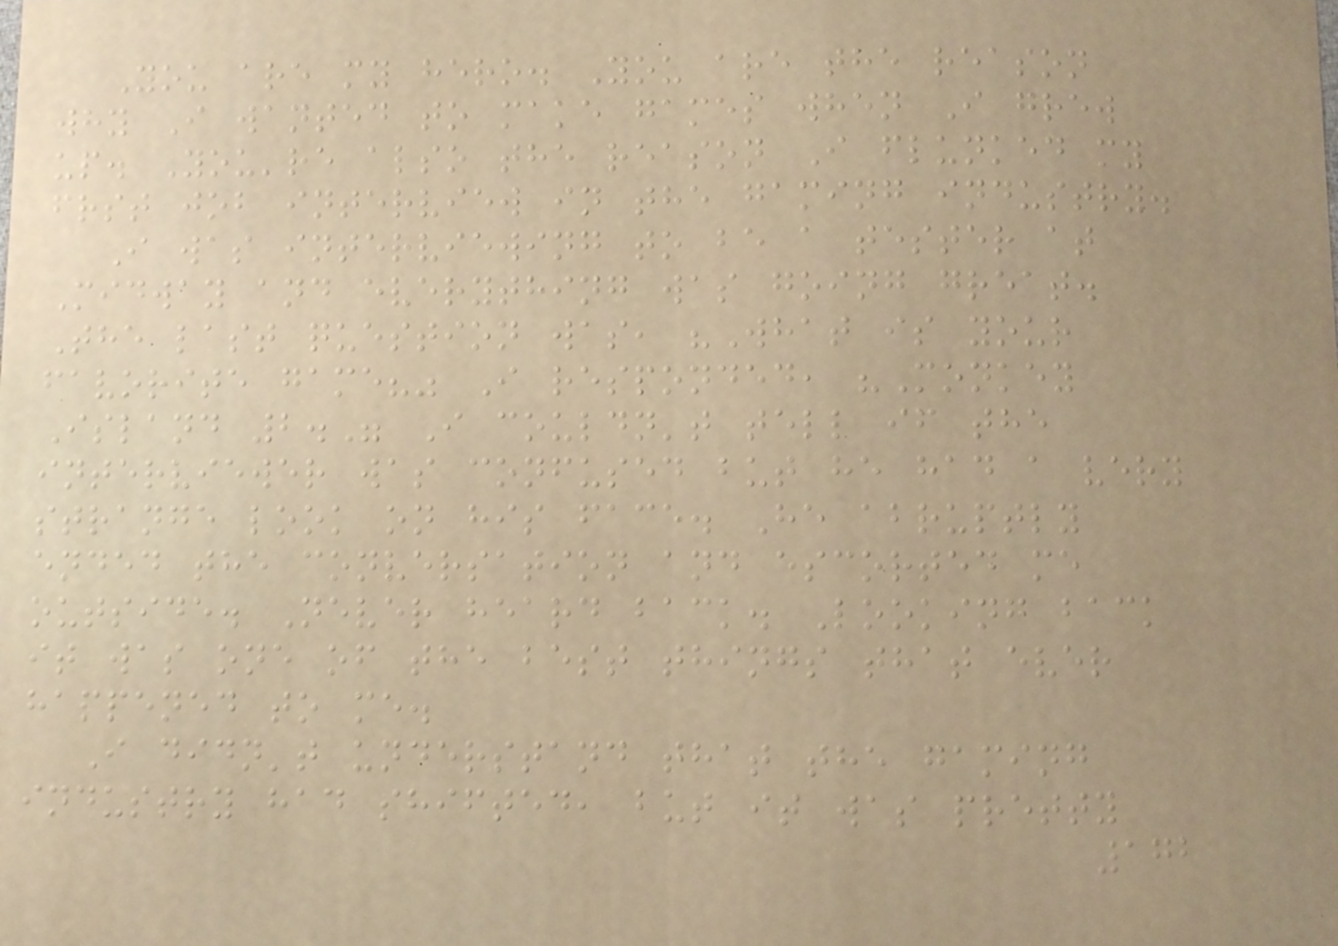You are my hero. You are the reason
why I wanted to make games when I grew
up. You're also the reason I flunked my
frst job interview in the gaming industry.
I was interviewing to be a tester at
Midway and everything was going great.
The last question was, "What is your
favorite game?" I responded, "Monkey
Island 2." I couldn't tell if the
interviewer was confused but he had a very
strange look on his face. He abruptly
ended the conversation and escorted me
outside. Never heard back. Looking back
it was one of the best things that ever
happened to me.
I didn't understand that the gaming
industry had shifted, but it was pretty
172
